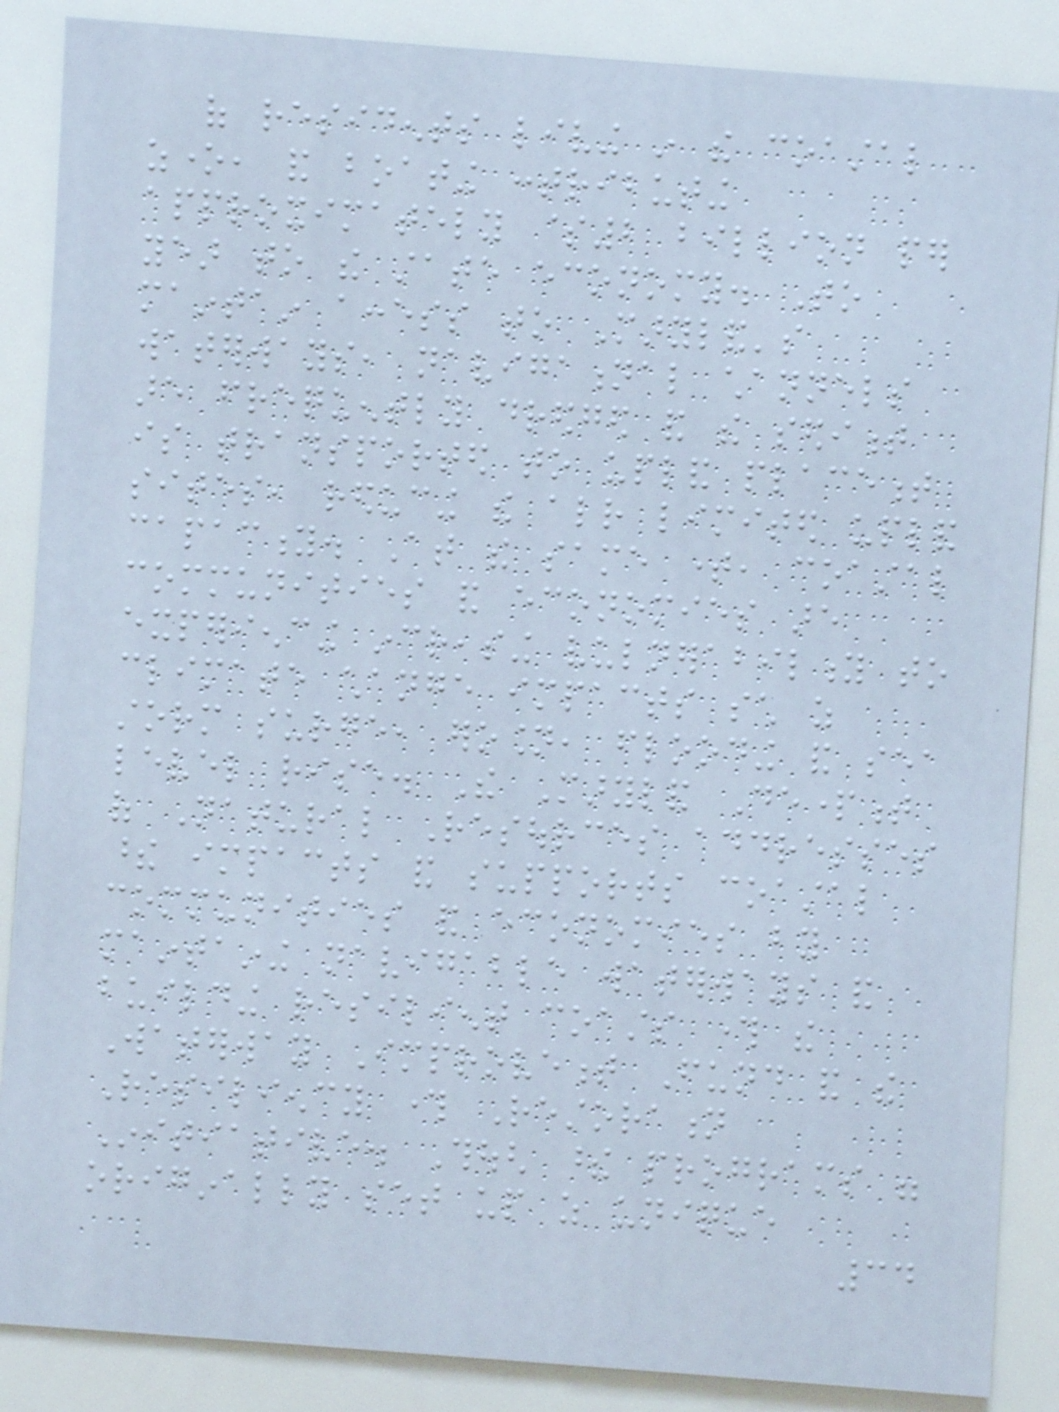of residents living in the coastal
zone, and boating contributing
approximately $2 billion per
year to the state economy. To
maintain access to Maryland's
waterways, navigational channels
are frequently dredged and the sediment
is transported to upland placement
sites, reducing the already limited upland
capacity. At the same time, coastal
communities and economies are
experiencing increasing vulnerability to
climate change impacts such as
storm surge, erosion, flooding and sea
level rise. The Maryland Department
of Natural Resources addresses
these impacts and supports coastal
communities and economies by
maintaining navigable waterways and
building resilient coasts through the
Waterway Improvement Fund and the
Resiliency through Restoration
Initiative. Though these programs were
originally set up as unique
34
